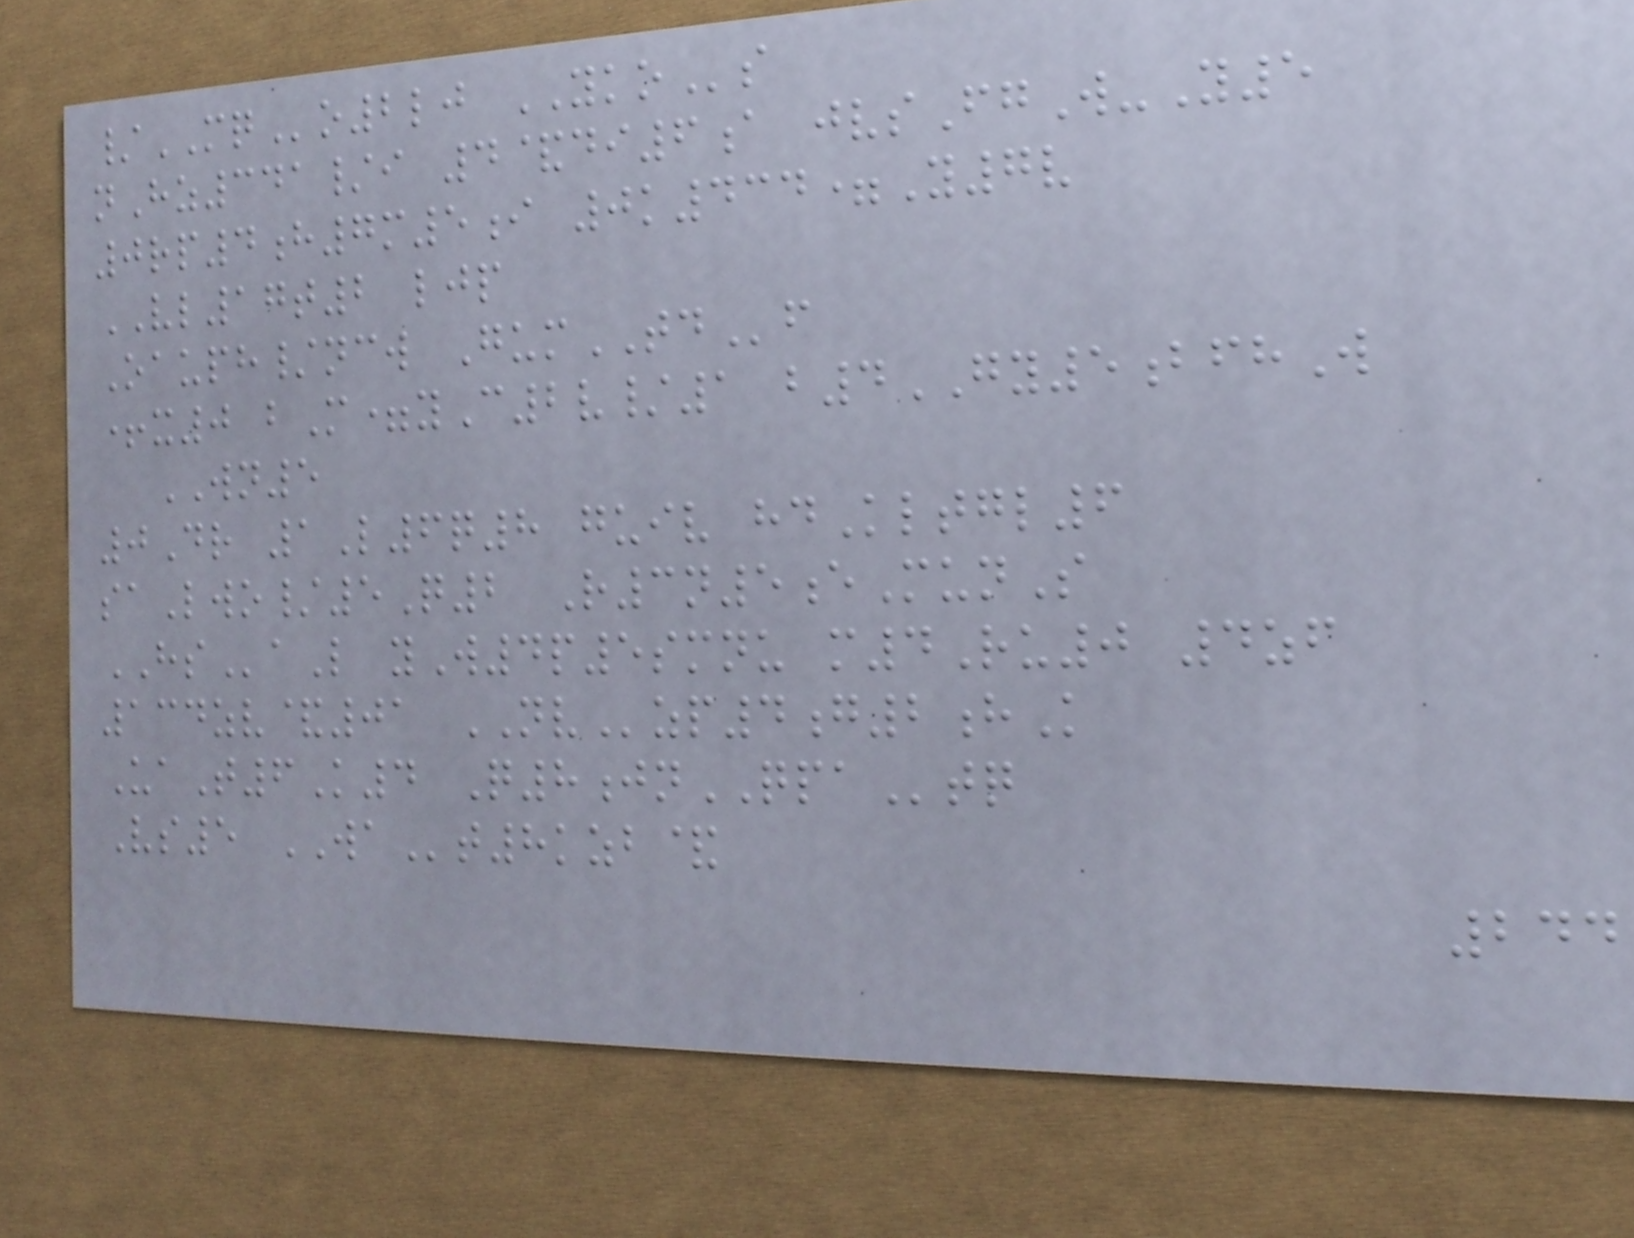/MQo2lj YKOs
nHz341/i 4&di6a jvsFgW-Y5
0rp4h7m5i 0k434=Y7v
VL17t2 ljp
Oauph/ncw GumTDf
+x0 bM=yC2v/1 b4GY5bfhW
WN5
0Dr 1L6q8 guiv hdKltgl6
saLwo/5Q2 R3n5eMunS
HSaL yW4p5smnu m4Ru0 4zf
134zv&01 NVzp4g2hK
UaT6K4 Q8jnQPAtq
Vs5 WAt8kzb&
244
